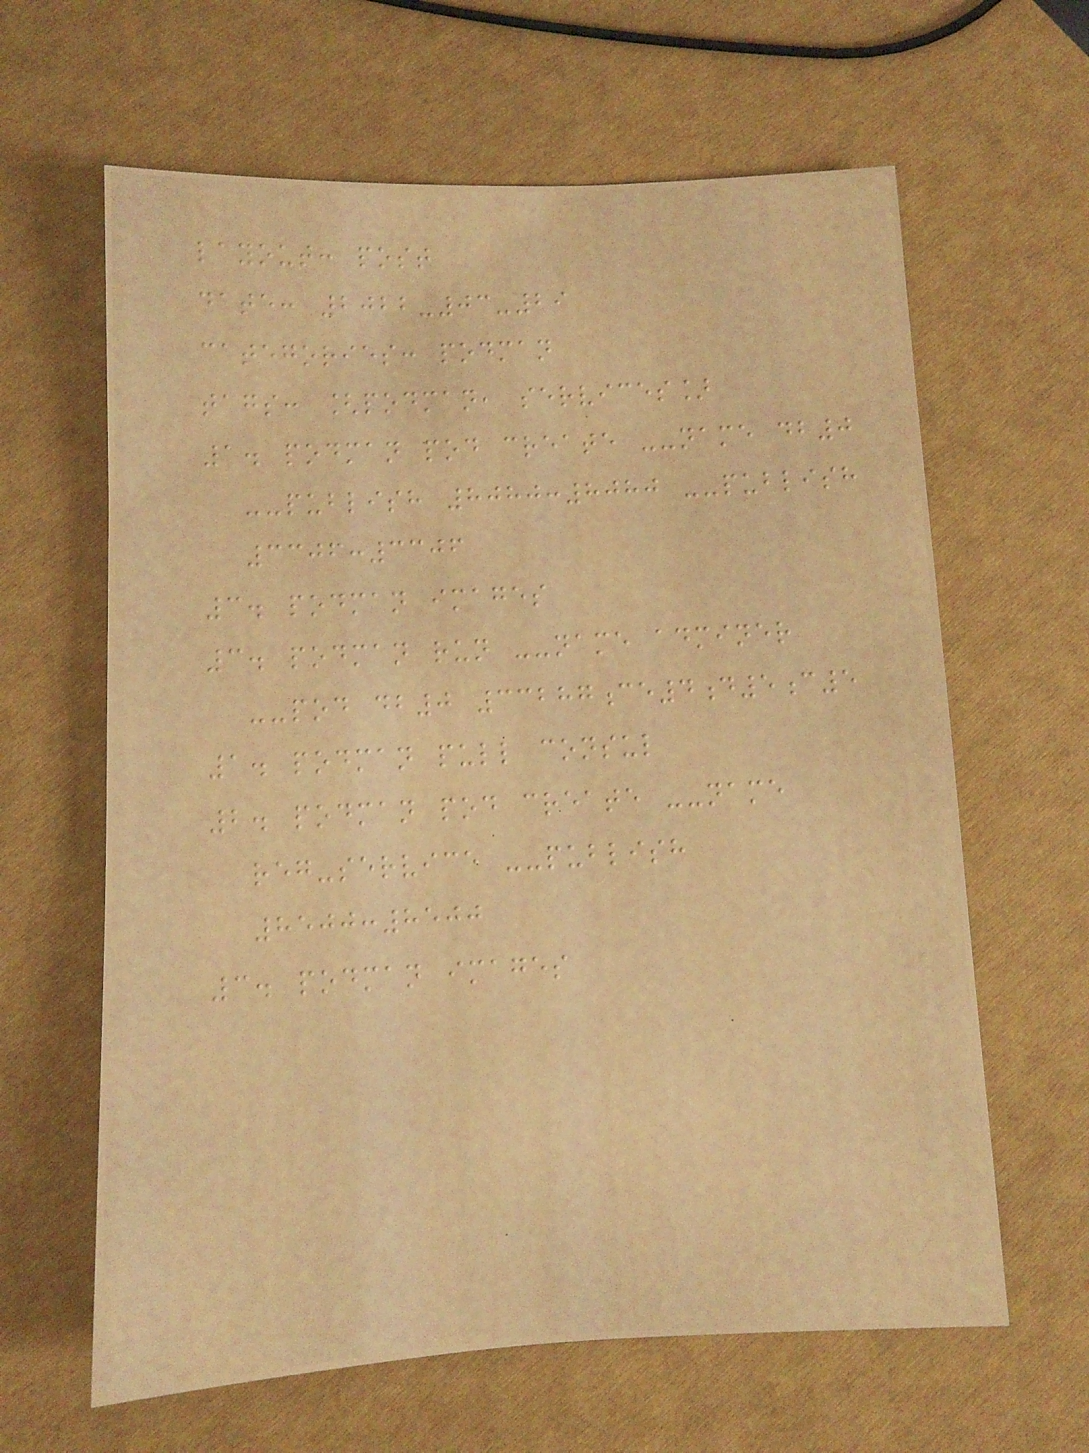layout: post
date: 2022-03-29
categories: podman
tags: [podman, services]
1. podman pod create --name db0
--publish 8080:8080 --publish
3306:3306
3. podman images
3. podman run --name adminer
--pod db0 33287ce4d5c5
1. podman pull consul
2. podman pod create --name
reg-service --publish
8500:8500
3. podman images
